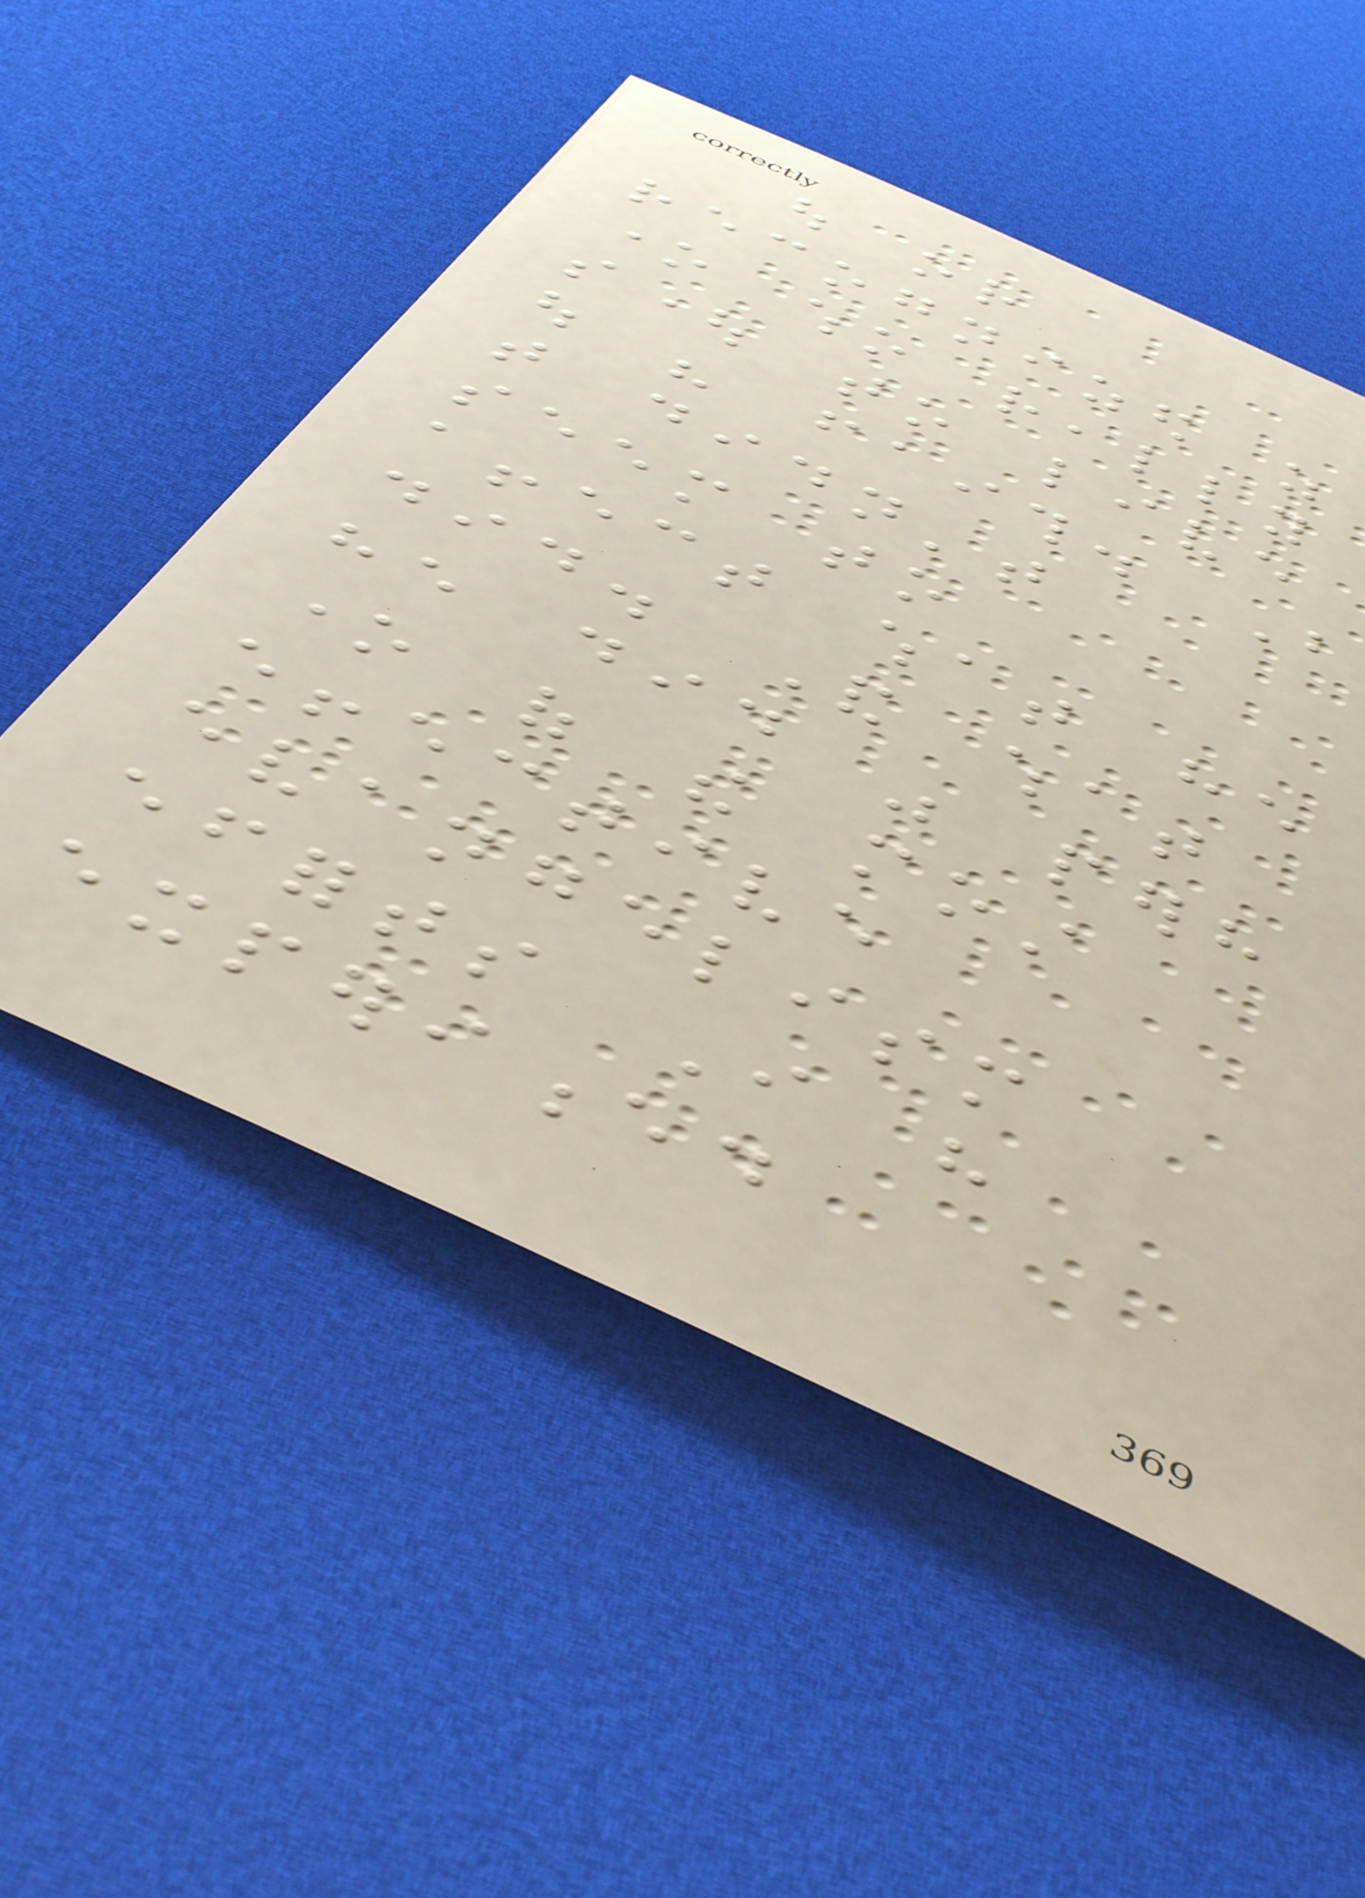out or
recognized as
one who really
sought to live
out his faith. But
that didn't
seem to
affect what he
did. And what
he did was perhaps
one of the most
effective
evangelism
efforts I have
experienced
